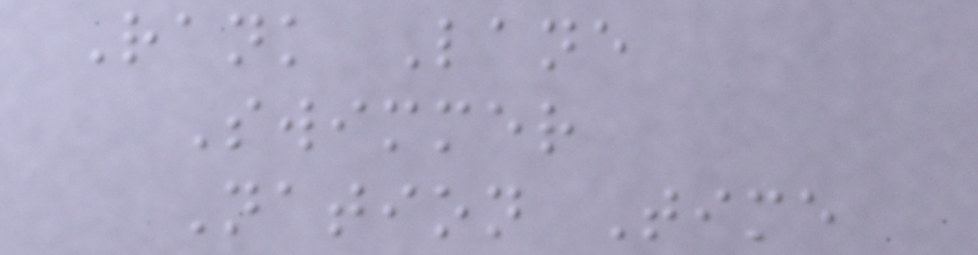Rank Lane
Swimmer
Nation Time
